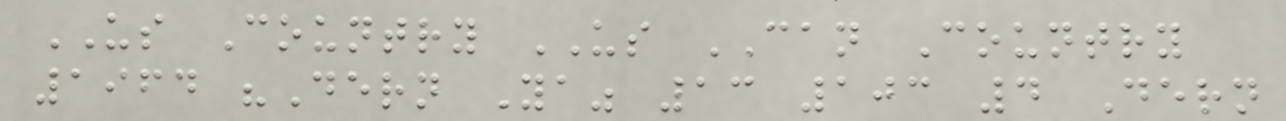US Country US CAN Country
1964 "Dern Ya" 13 103 4 Dern
